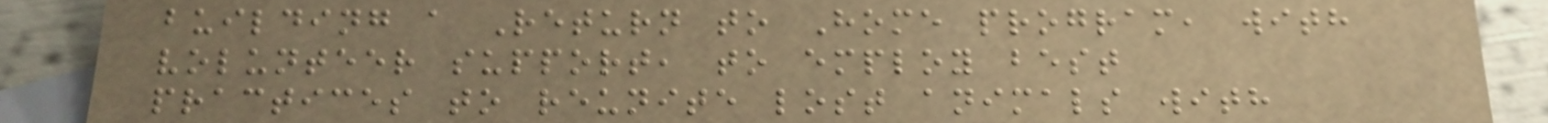building a Return to Home program, with
volunteer support, to employ best
practices to reunite lost animals with
